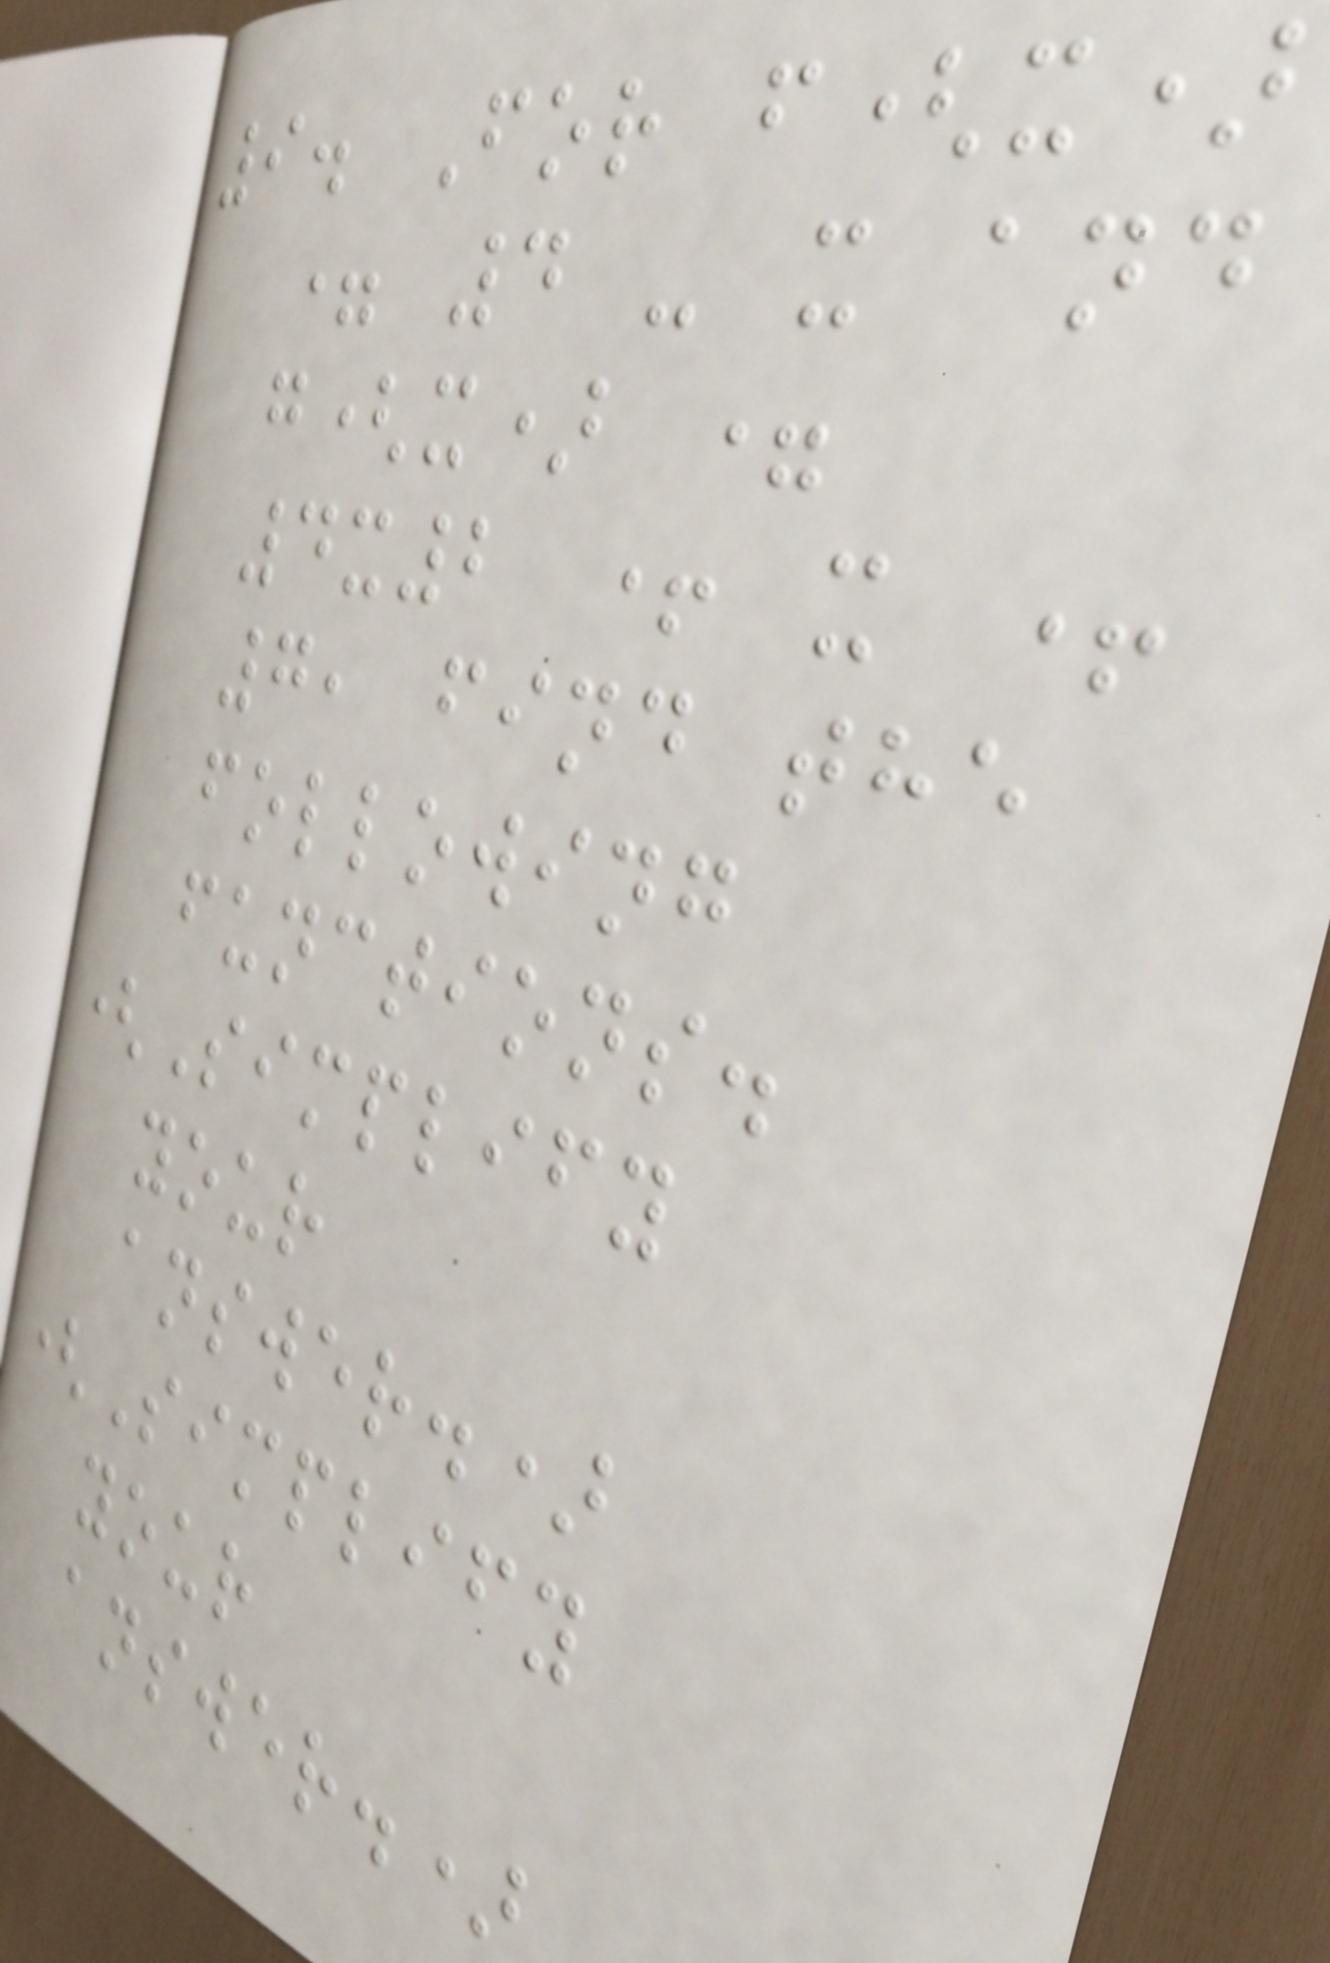9. For f(x)
= 4 - x and
g(x) =
4x2 + x +
7, find the
following
functions.
(Simplify
your
answer.)
(Simplify
your
answer.)
